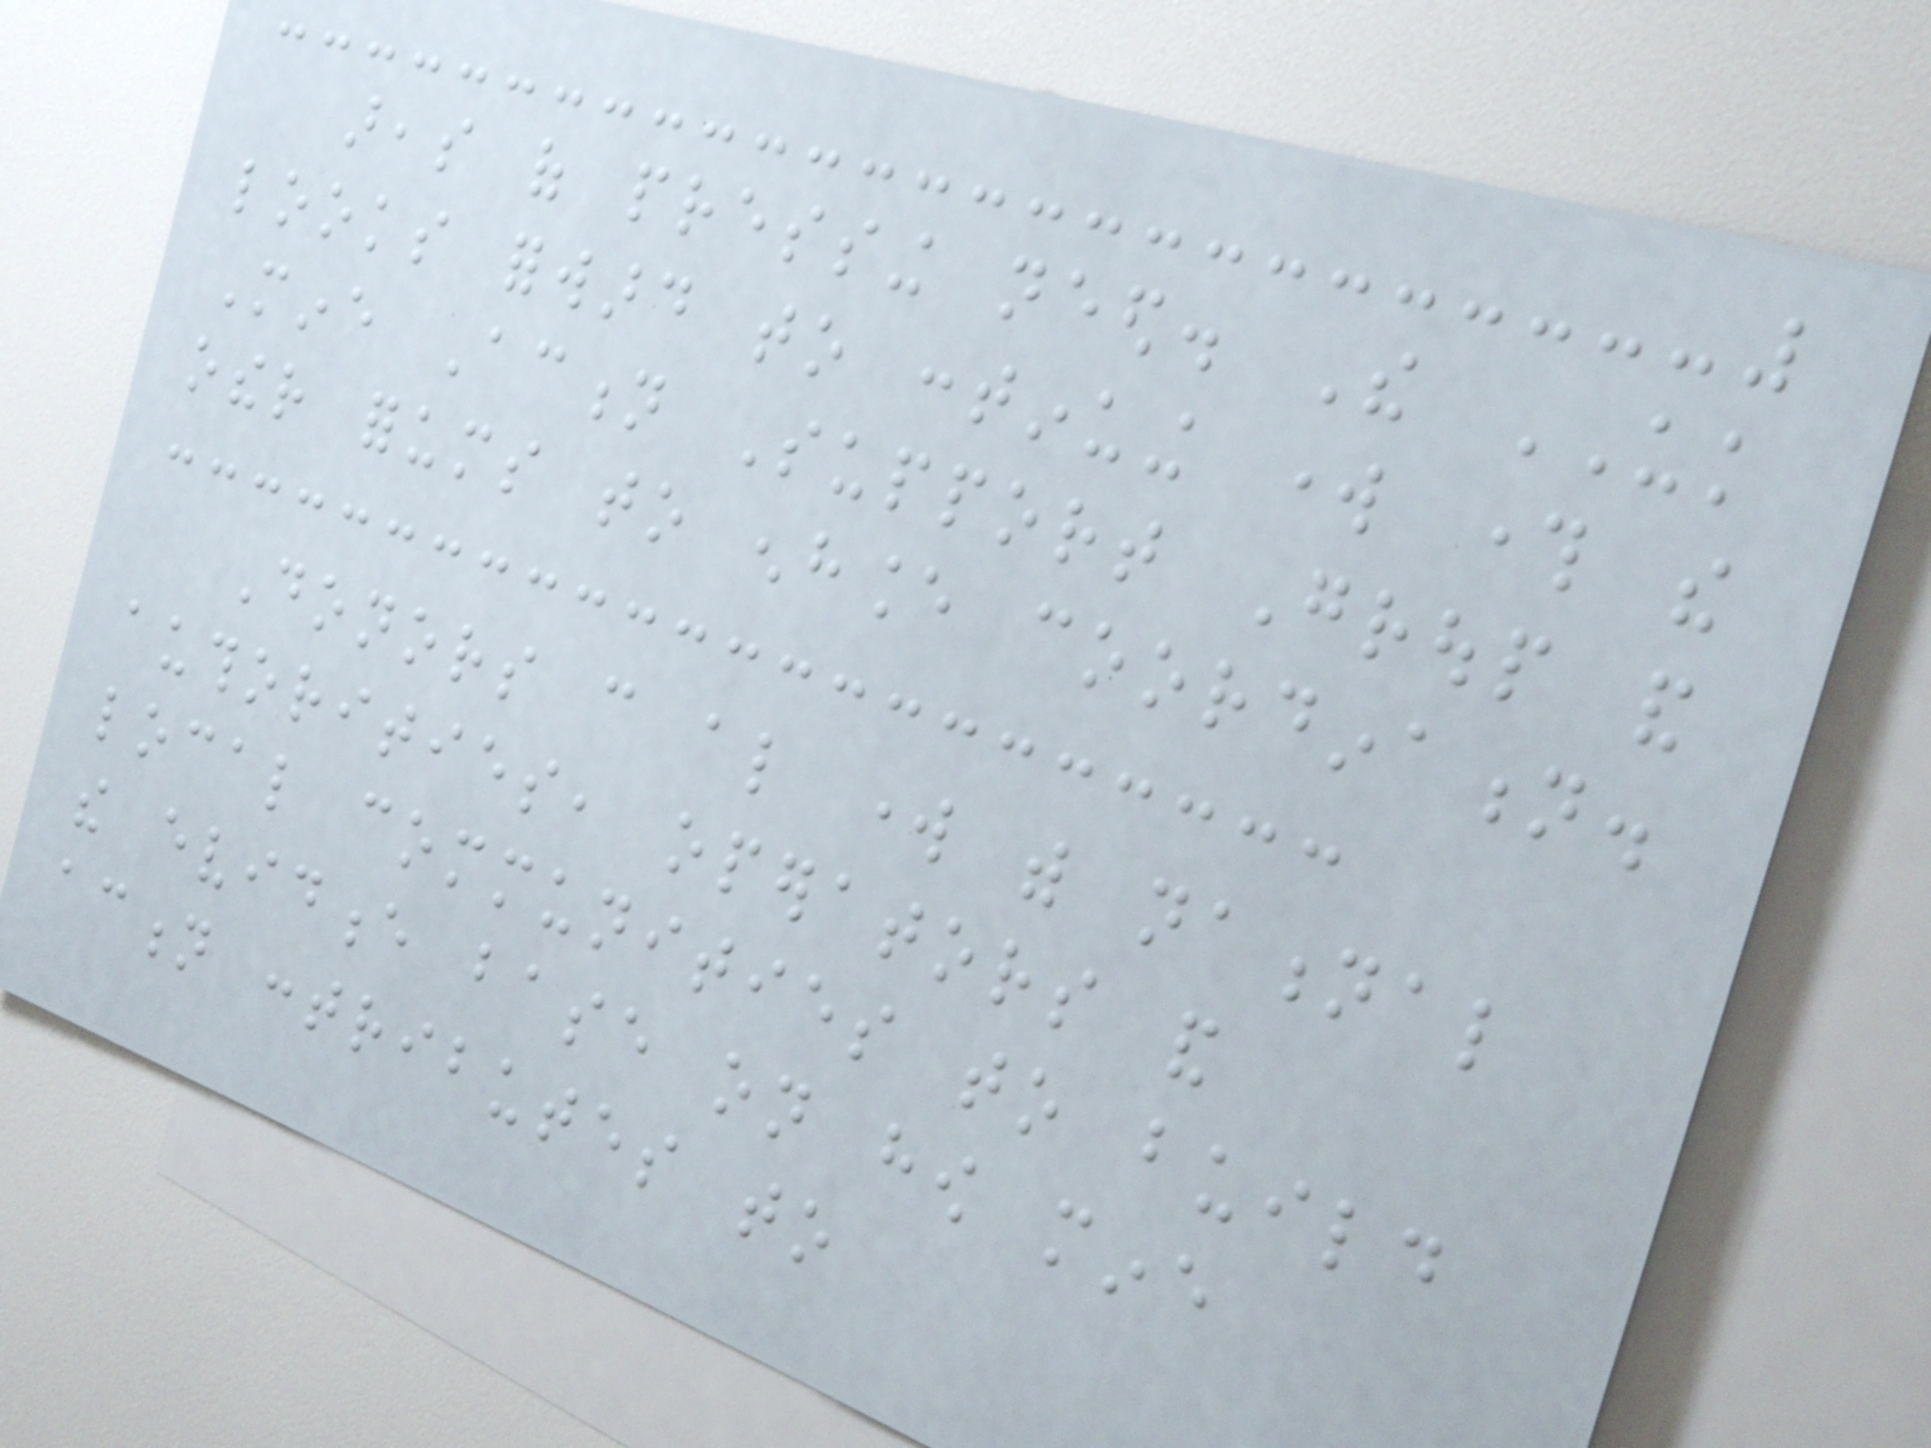areas of pressing need. The UK
looks forward to continuing work through the
Mine Action Support Group and
other forums to enhance coordination.
Donors can also work with national
authorities, operators and
local communities to build
the evidence base on how mine
action contributes to
